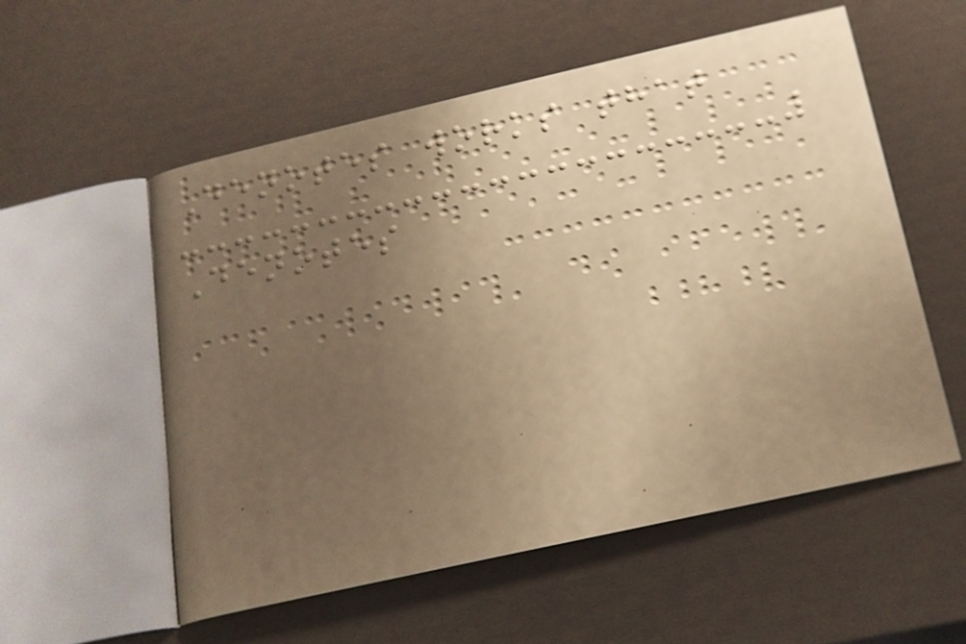Denotes works that
Denotes
